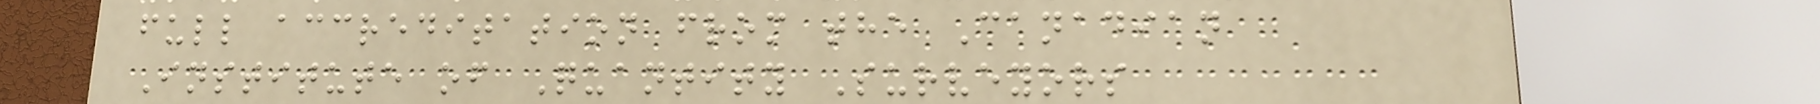full accreditation from the Canadian
Institute of Quantity Surveyors
